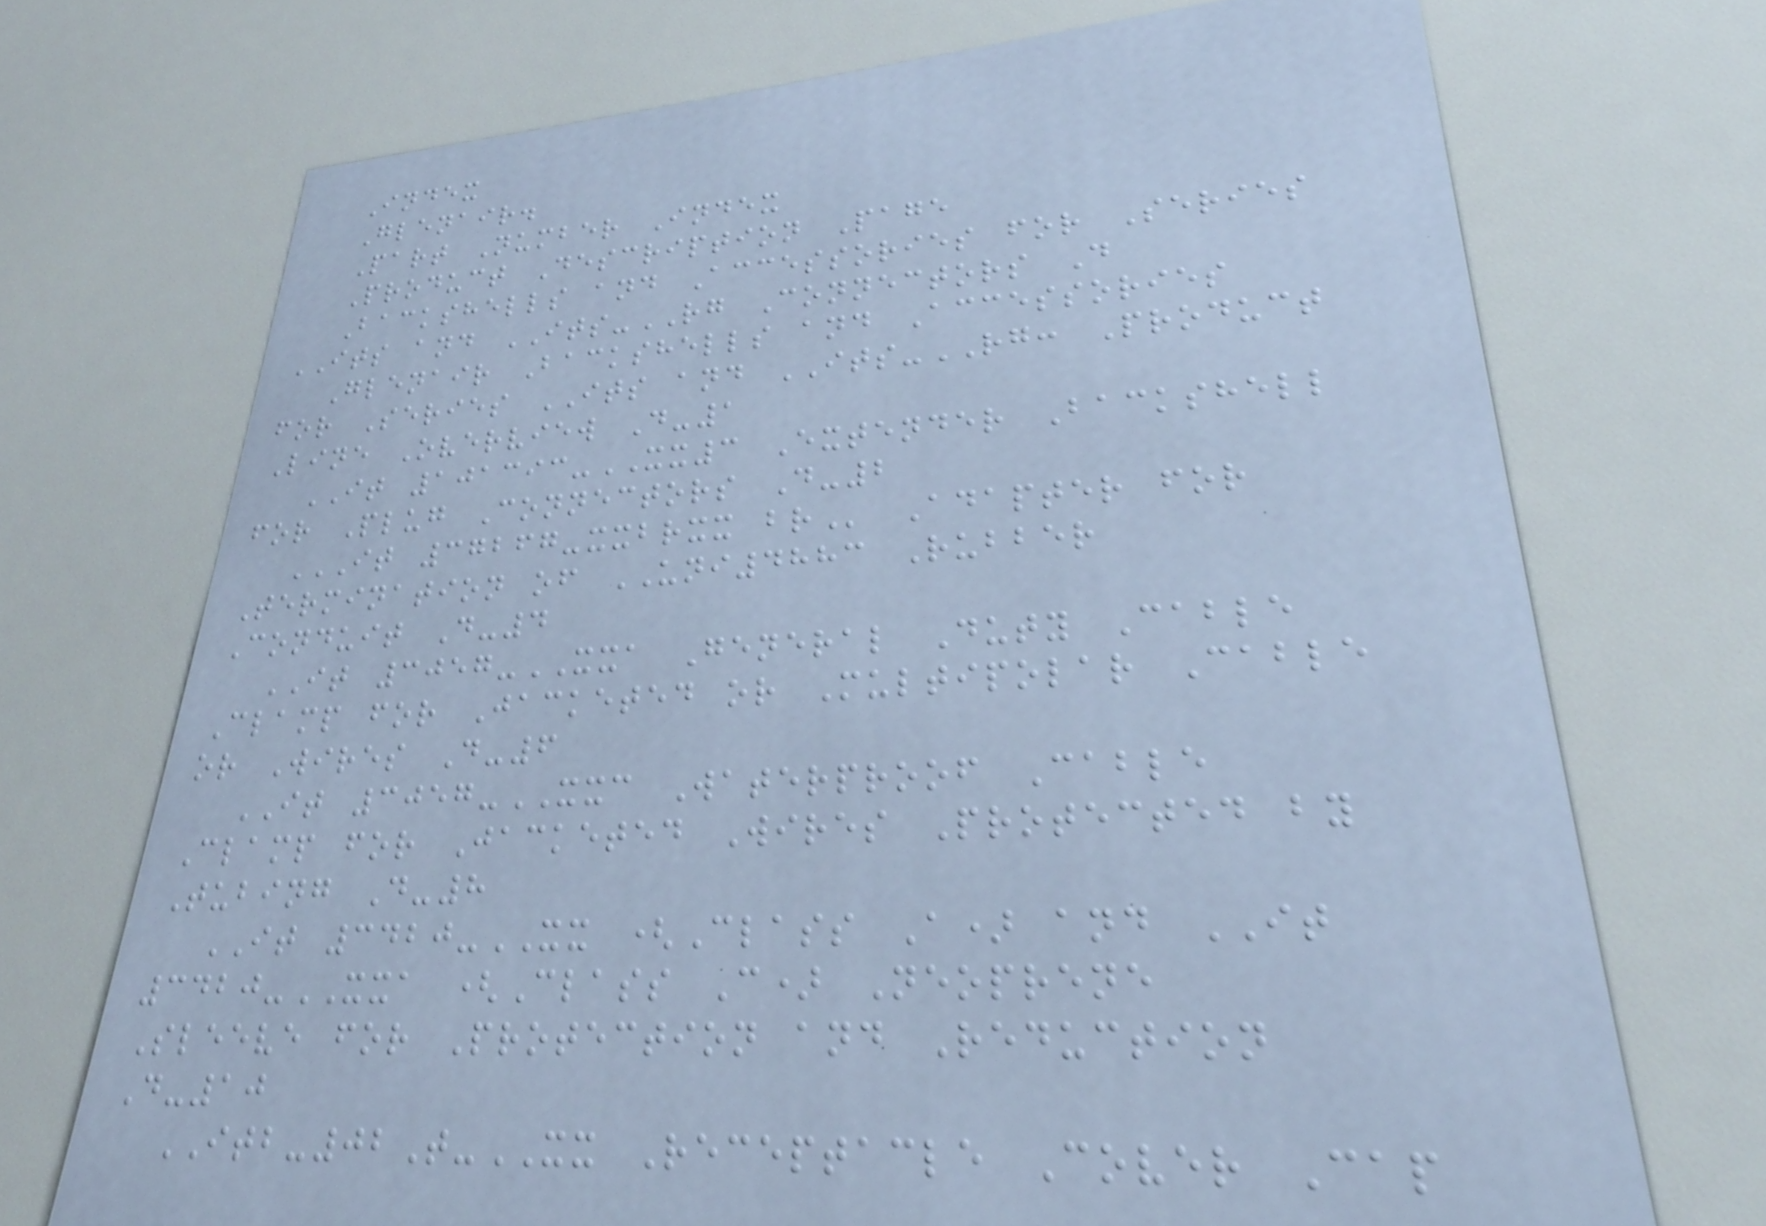Index
Glenair.
Part Number Index
Product Description Page
Backshells and Accessories for Series
ITS and ITS-RG Connectors D
Glenair Backshells and Accessories
for Series ITS and ITS-RG: Product
Line Overview D-1
IT 101393-XX3 Extender Backshell
for Plug Connectors D-2
IT 37267-XXBRXX BR Adapter for
Termination of UNI4883 Rubber
Conduit D-4
IT 3057-XXA General Duty Cable
Clamp for Jacketed or Multipolar Cable
or Wires D-6
IT 3057-XXC Waterproof Cable
Clamp for Jacketed Wires Protected by
Tubing D-8
IT 3420-XX (Class A) and IT
3420-XXA (Class C) Neoprene
Sleeve for Protection and Reduction
D-10
ITB-02T-XX Receptacle Cover Cap
